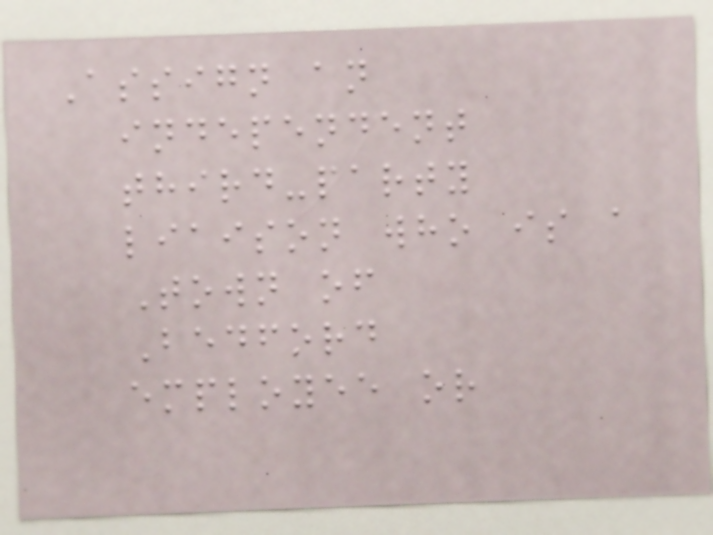Assign an
independent
third-party
liaison who is a
Town of
Bedford
employee or
